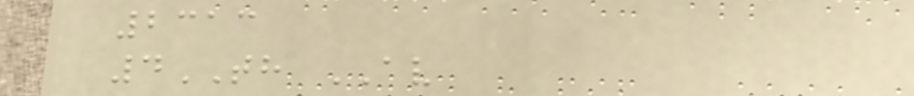2313
4TH AV
